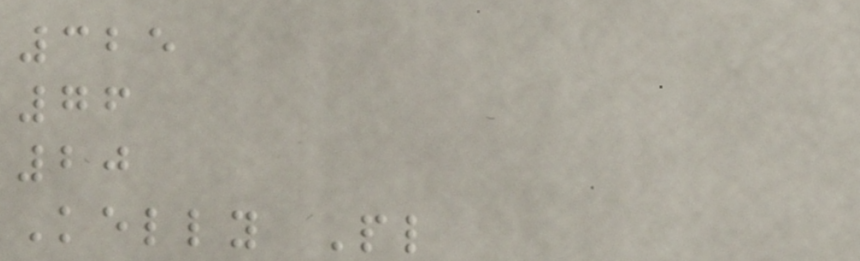325
76
20
Kelly Pl
